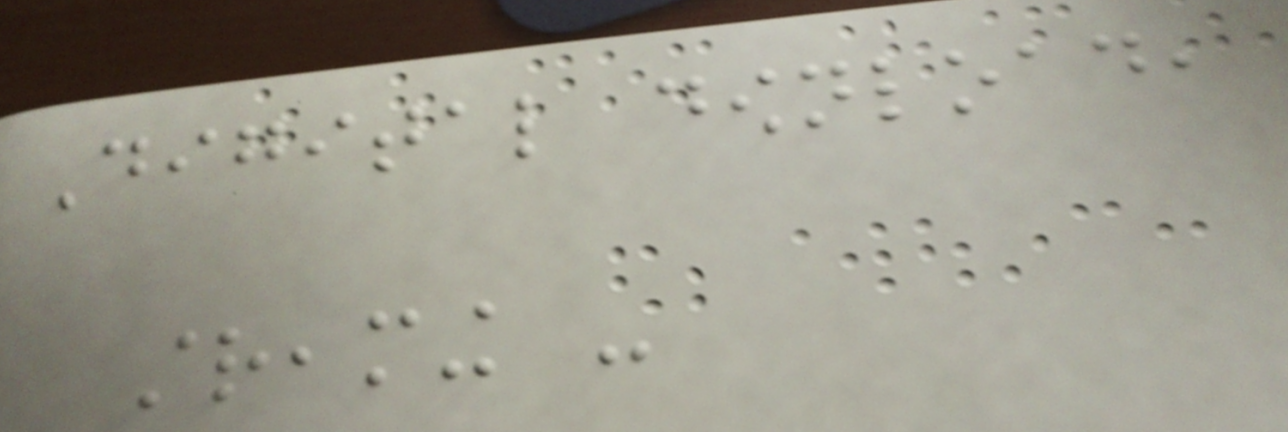Digital download,
streaming -
